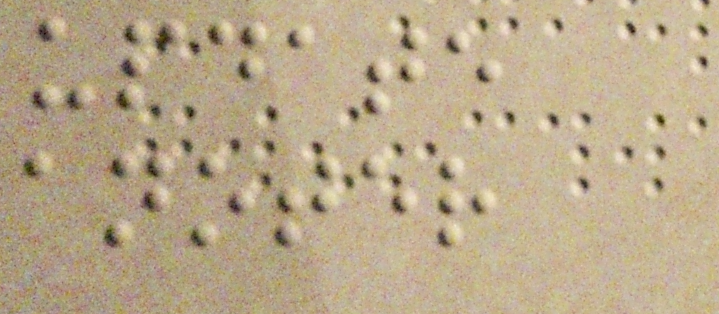update
anoter
